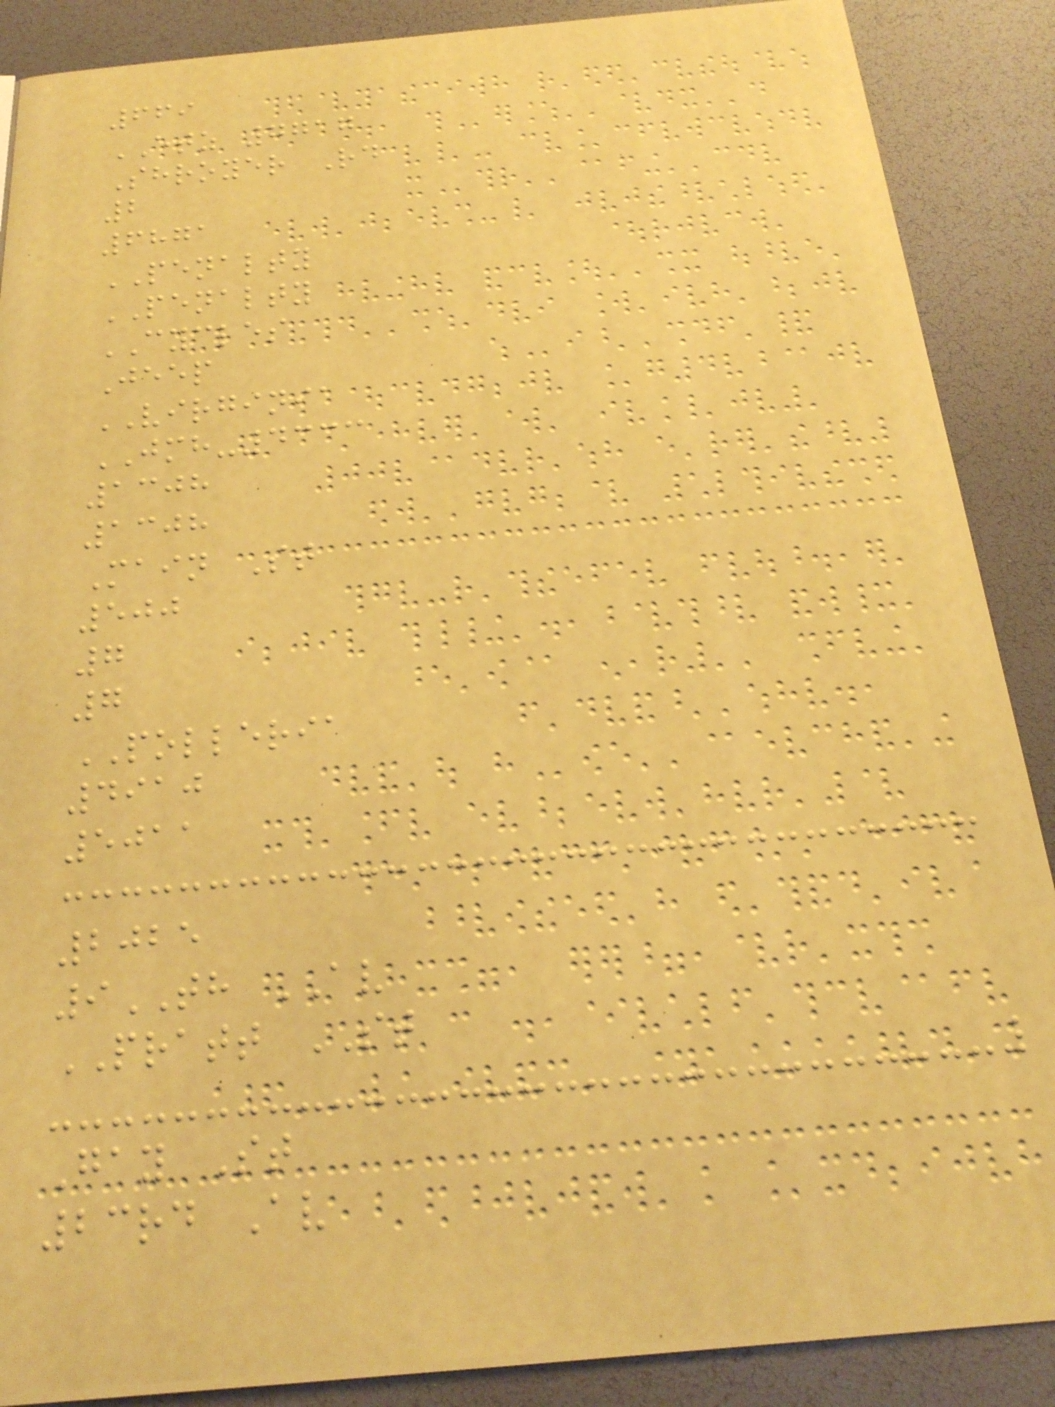669
ETZ 7717
Shroyer Rd
2
6871
PENALTY
PENALTY
CYCLES
Jeep
VIRGINIA
JMH-4333
1308
1308
Main St
500
7
7
POLLERIA
4910
5011
2025
9TH AV
PRATT ST
Gay St
23rd Av
